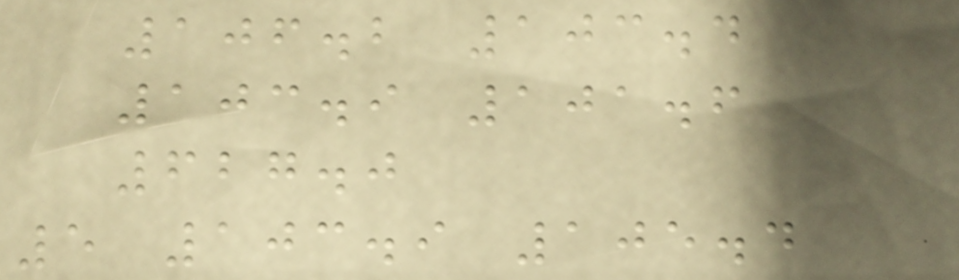106.2 103.4
103.9 101.6
627.0
5 103.9 105.4
